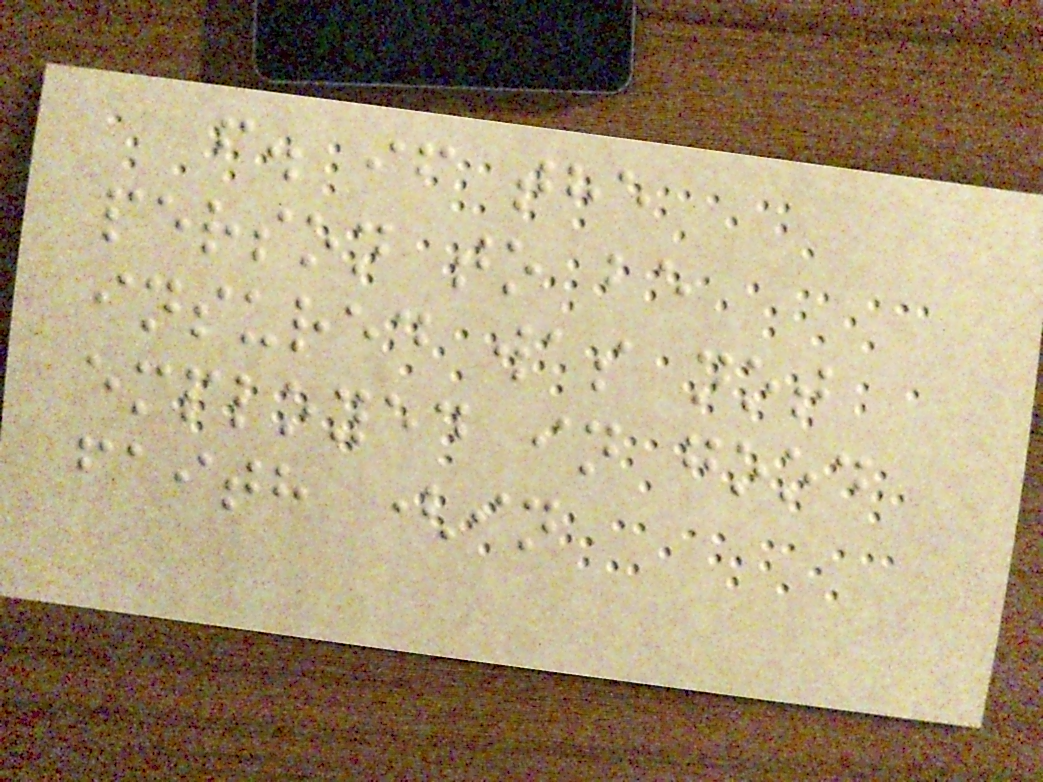f. if the
person to be
insured was not
employed in good
faith (in
